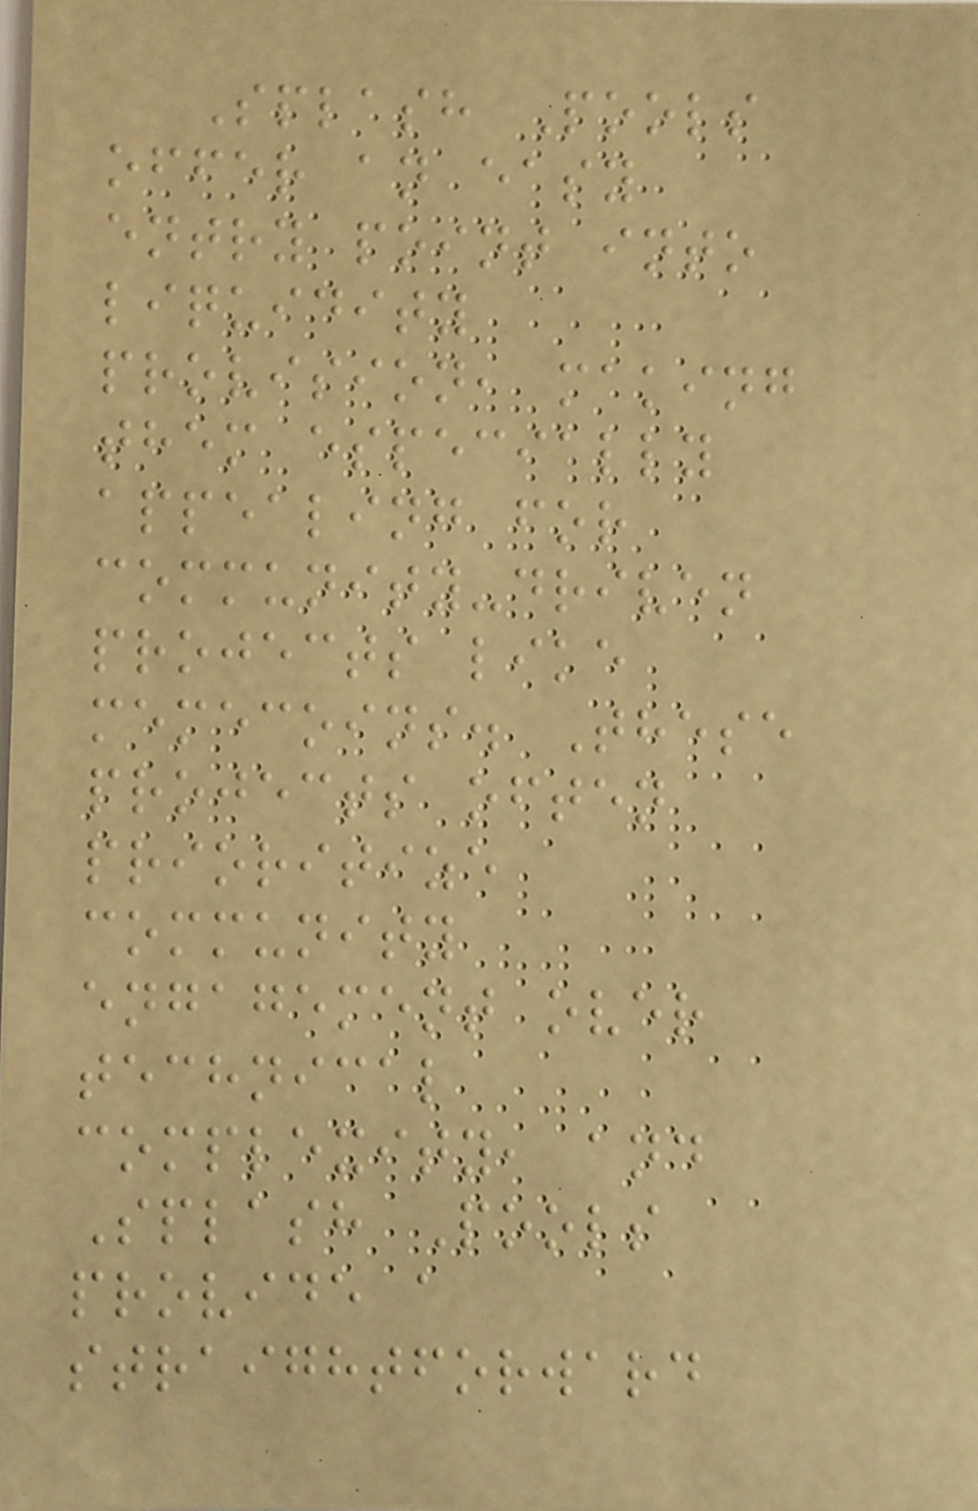Splash Pools
offer an easy
entry point into
liquidity
provision, making
them especially
appealing for
community-driven
projects like
memecoins. These
projects often
prioritize
community
engagement over
technical
complexity, and
Splash Pools
provide a
straightforward
